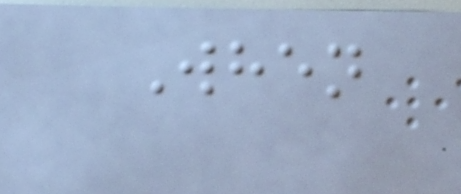When
